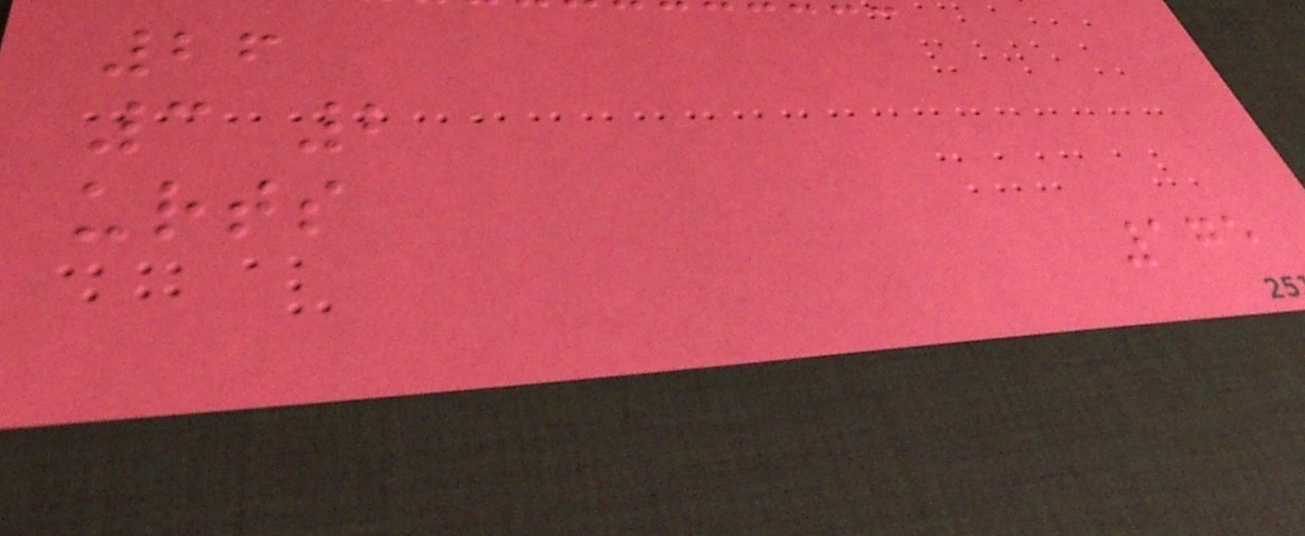26
3 2
urts
175
